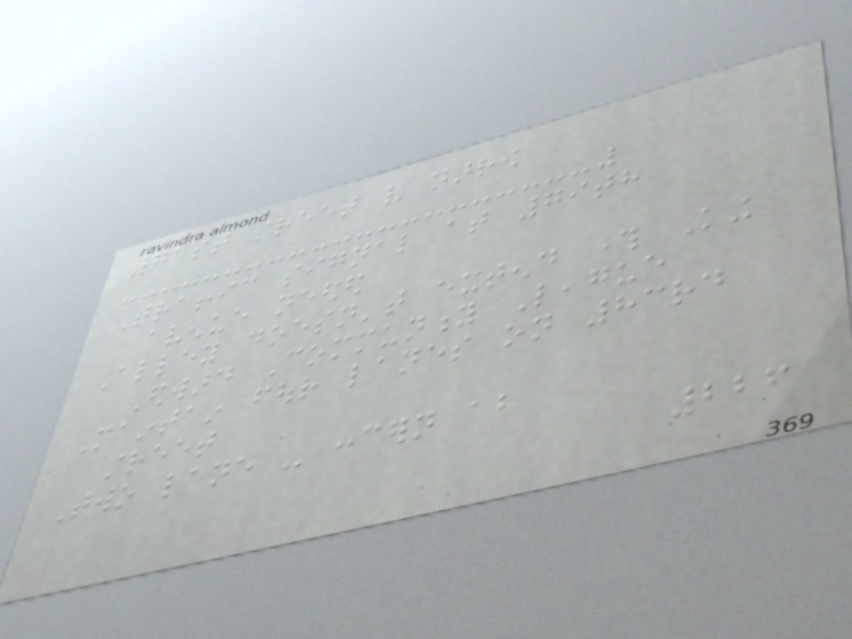71st street very narrow
Traffic signal at 79th
avenue needed
Alley doesn't extend through King
Edward Community League
Maintain four lanes on 83rd
street
Two lane - concern about
226
